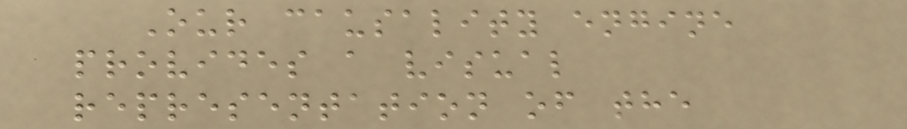Our causality engine
provides a visual
representation of the
